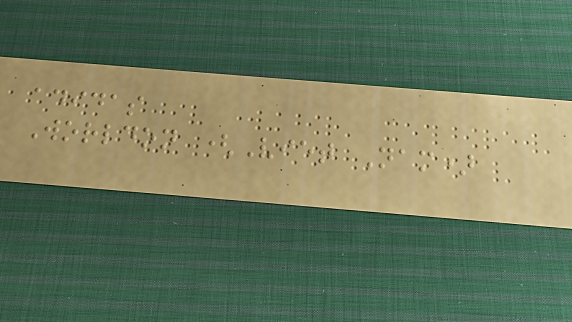adidas
Worldon (Viet Nam)
